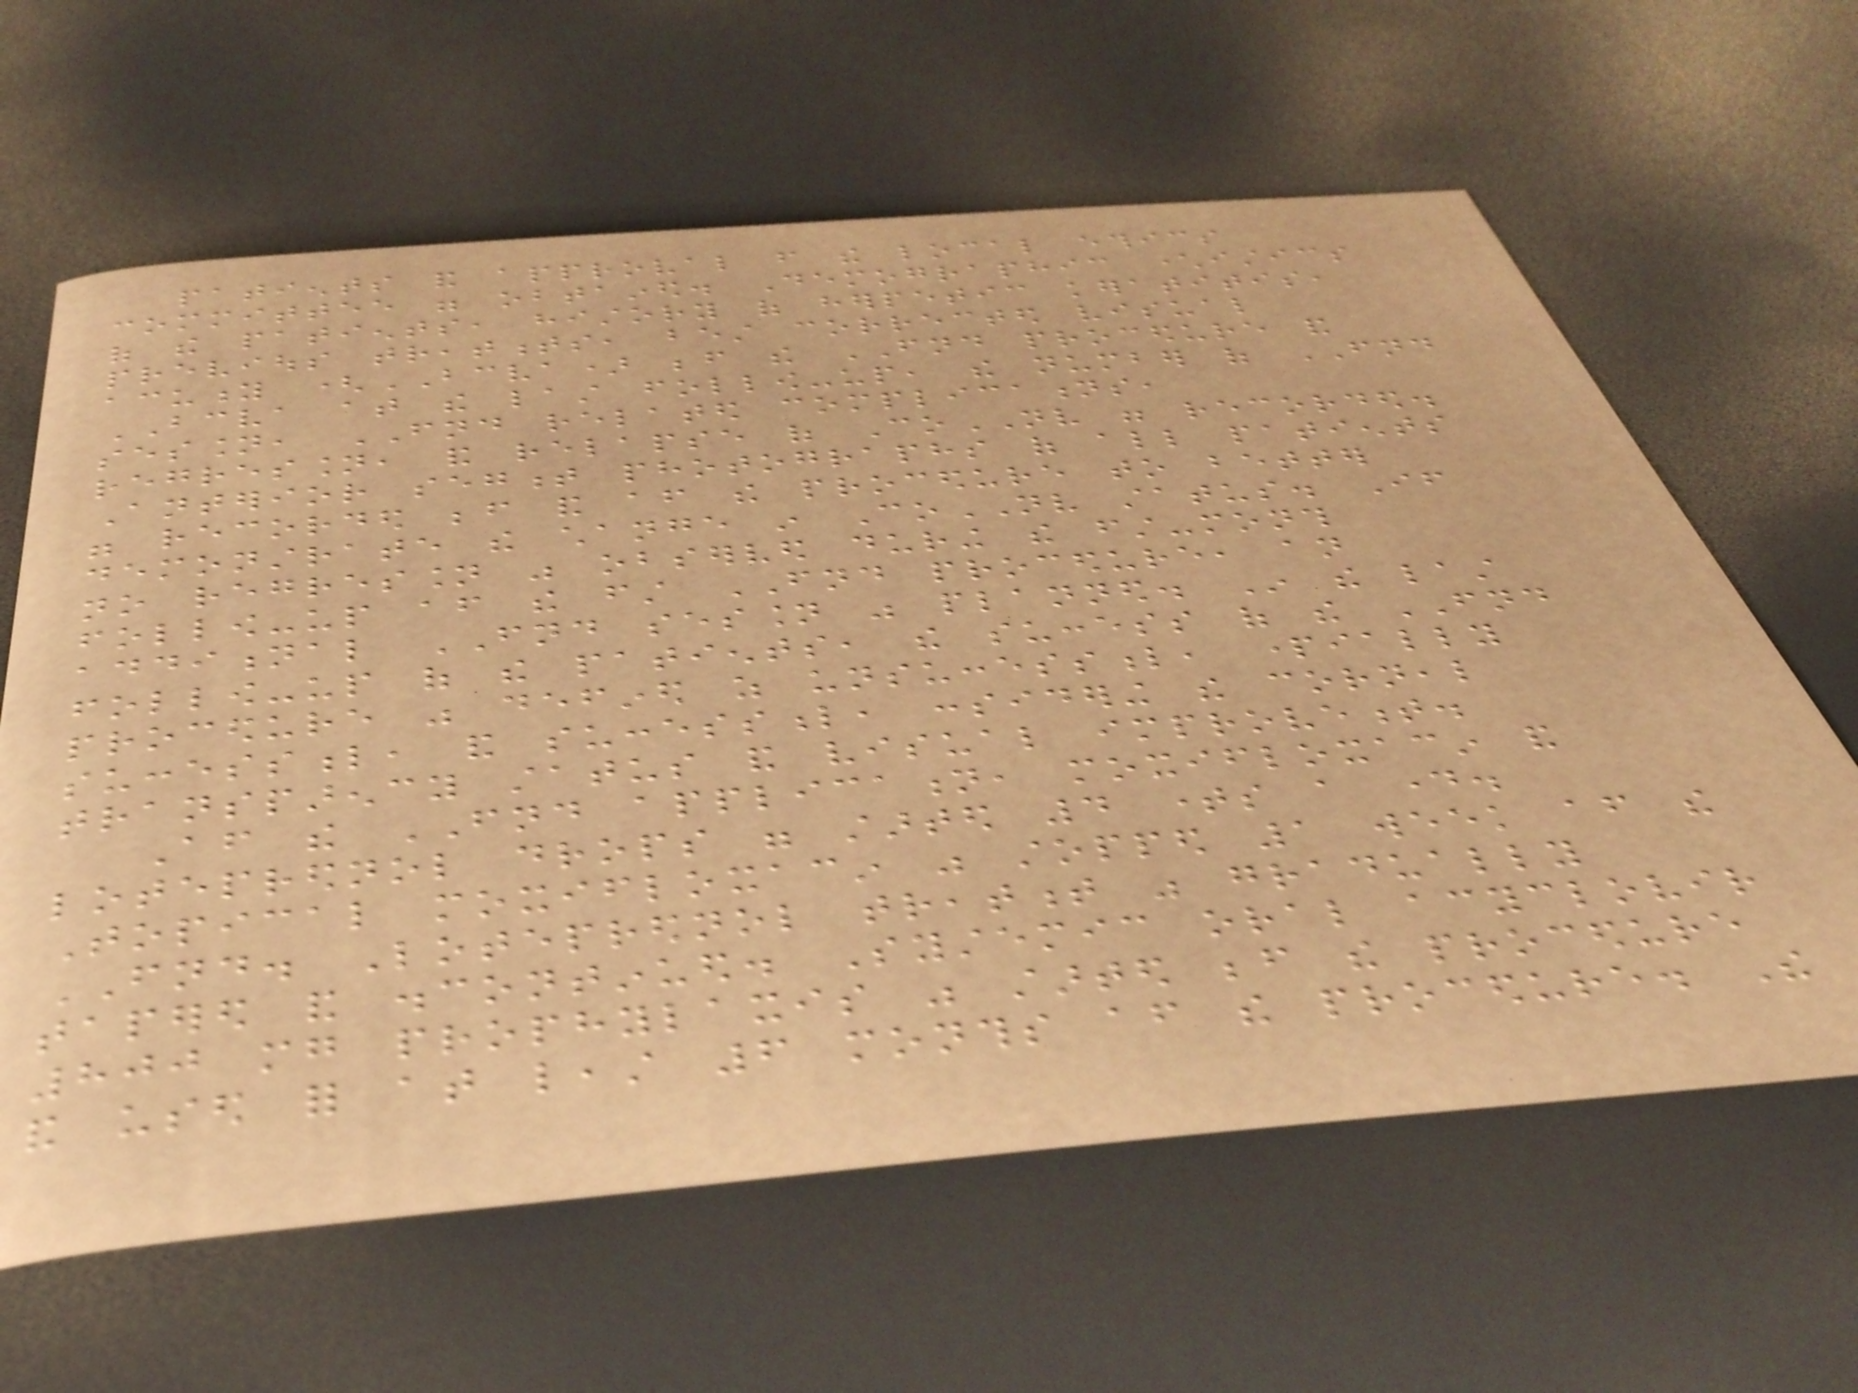patients and approval from the local ethics
committee were obtained. Demographic characteristics
of the patients, history of herpetic keratitis,
previous treatments, best corrected visual
acuity (BCVA) before the FND procedure and
BCVA at the last follow-up, the number of FND
session, FND related complications,
regression, and relapse of CoNV were recorded.
Anterior segment photographs of all patients
were recorded before and after the procedure to better
demonstrate the change in CoNV status. If
no regression was observed during the first-month
follow-up after the first FND procedure, an
additional FND session was planned. In the last
follow-up of the patients, the success of the FND
procedure was defined as unsuccessful, partially
successful, and successful, considering the corneal
transparency status and visual improvement.
After the FND application, moxifloxacin and
loteprednol drops were started 4 times a day.
Topical moxifloxacin was stopped 1 week after the
FND. Loteprednol treatment was gradually
tapered and discontinued. Systemic oral acyclovir
800 mg prophylaxis was started before the procedure
and used for at least 6 months after the procedure. The
